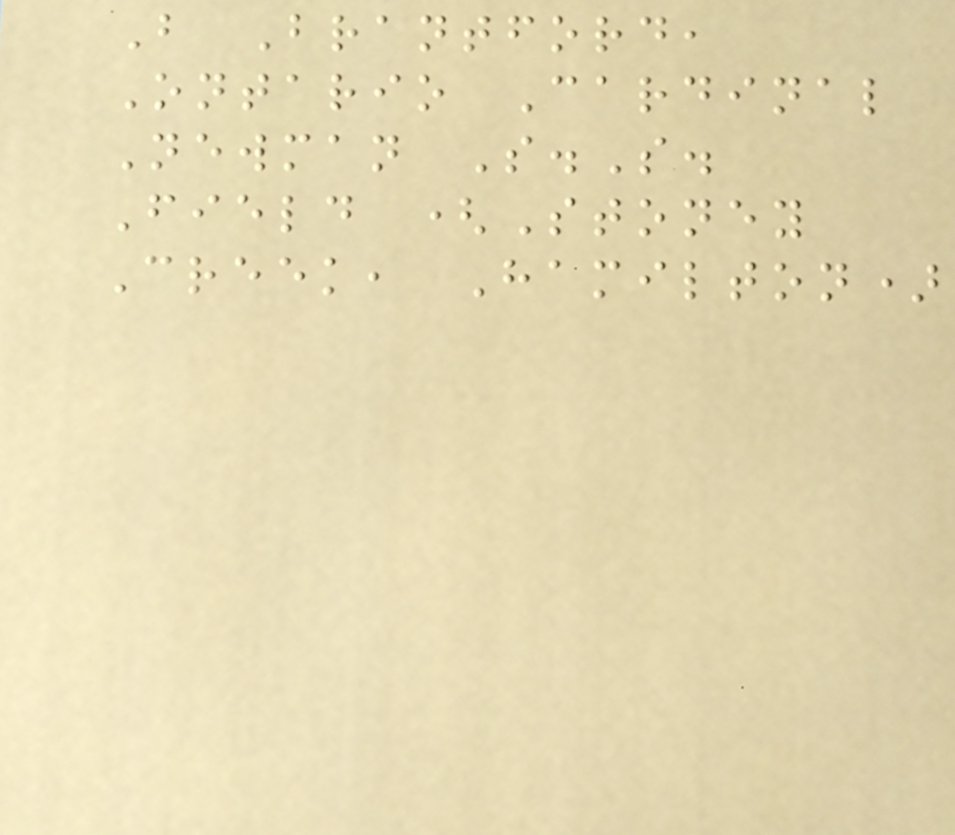B Brantford,
Ontario Cardinal
Newman S.S.
Field (Stoney
Creek, Hamilton)
